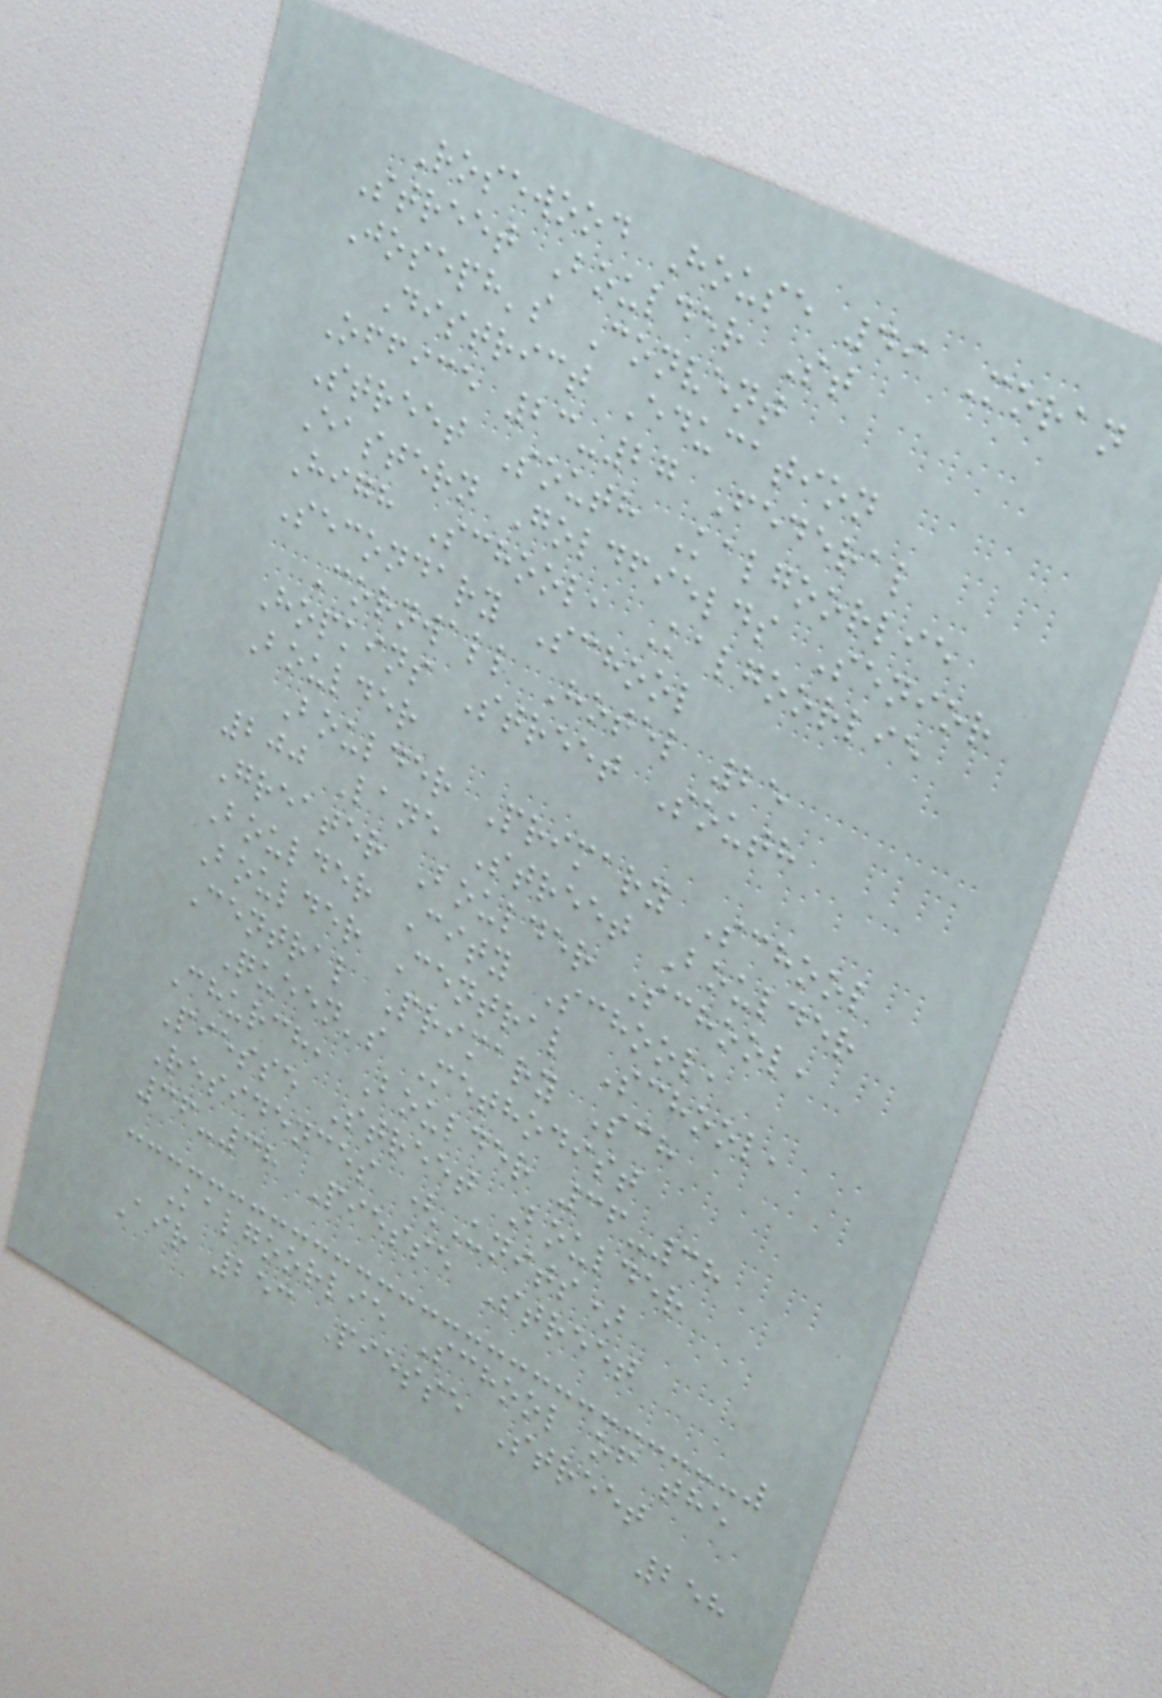Rosewood House 49 Moran
Street Boulder St
Joseph's Convent
District Education
Office 23-27 Federal
Street South Kalgoorlie
Eastern Goldfields Senior
High School, Kalgoorlie
Secondary School
Cornwall Hotel 25
Hopkins Street South
Boulder
Boulder Primary School
200 Lane Street Boulder
Greater Boulder School,
Boulder City School,
Boulder Central School,
Central Primary Sch
Queen's Methodist
Church, Boulder 36-38
Piesse Street Boulder
Residences (Units)
36-38 Piesse Street
Kalgoorlie School of the
Air 253 Piesse Street
258
